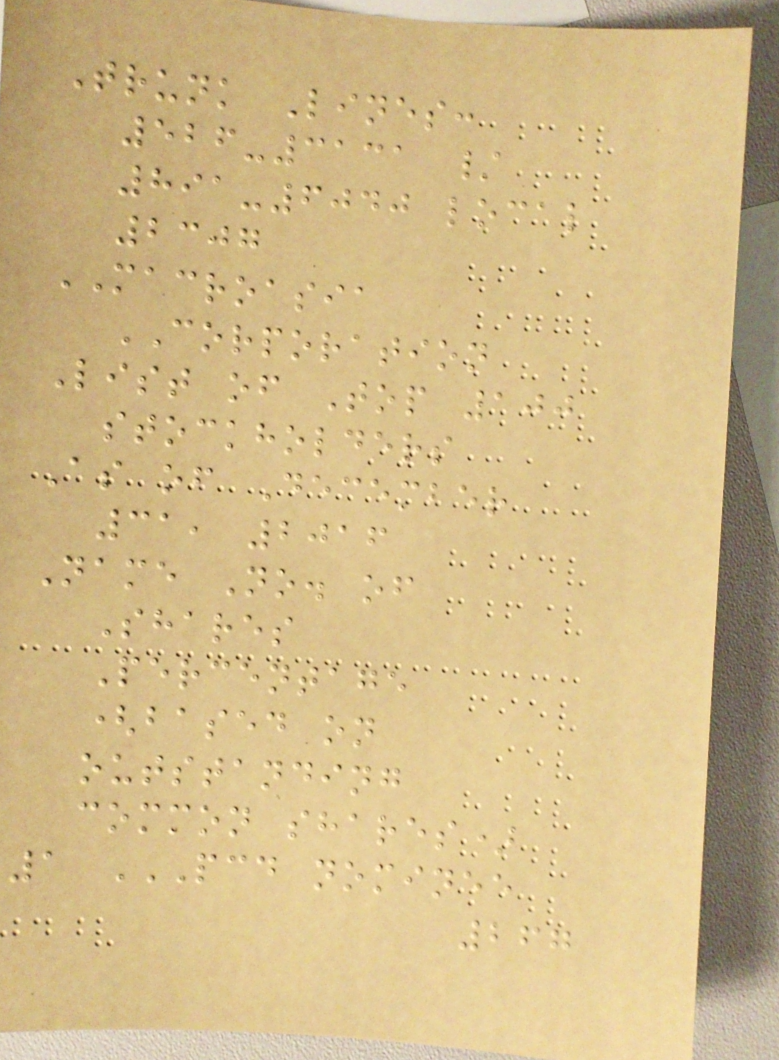Trunk Lines:
526-3131 /
891-6040 local
2307
MACROASIA
CORPORATION
List of Top 100
stockholders
As of December
31, 2016
Name No. of
Shares
Percentage
(based on
outstanding
common shares)
1 PCD NOMINEE
267
